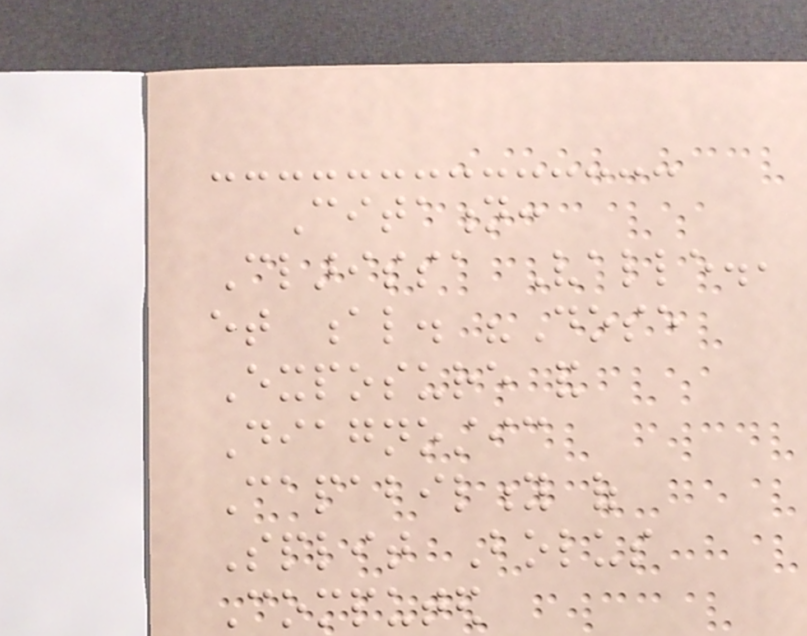Citation:
Clarissa Valle.,
et al. "Dose
Exposure and
Diagnostic
Capability of
Split Bolus
Computed
